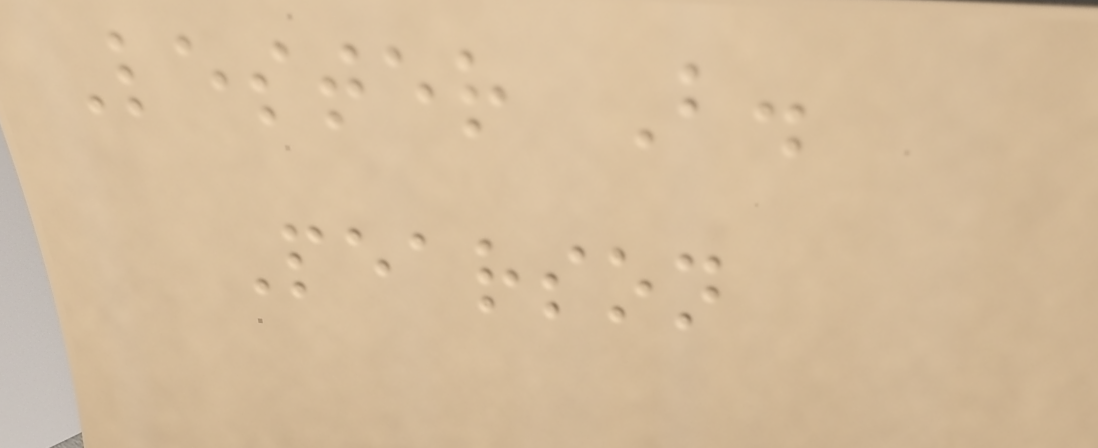Lester B.
Pearson
